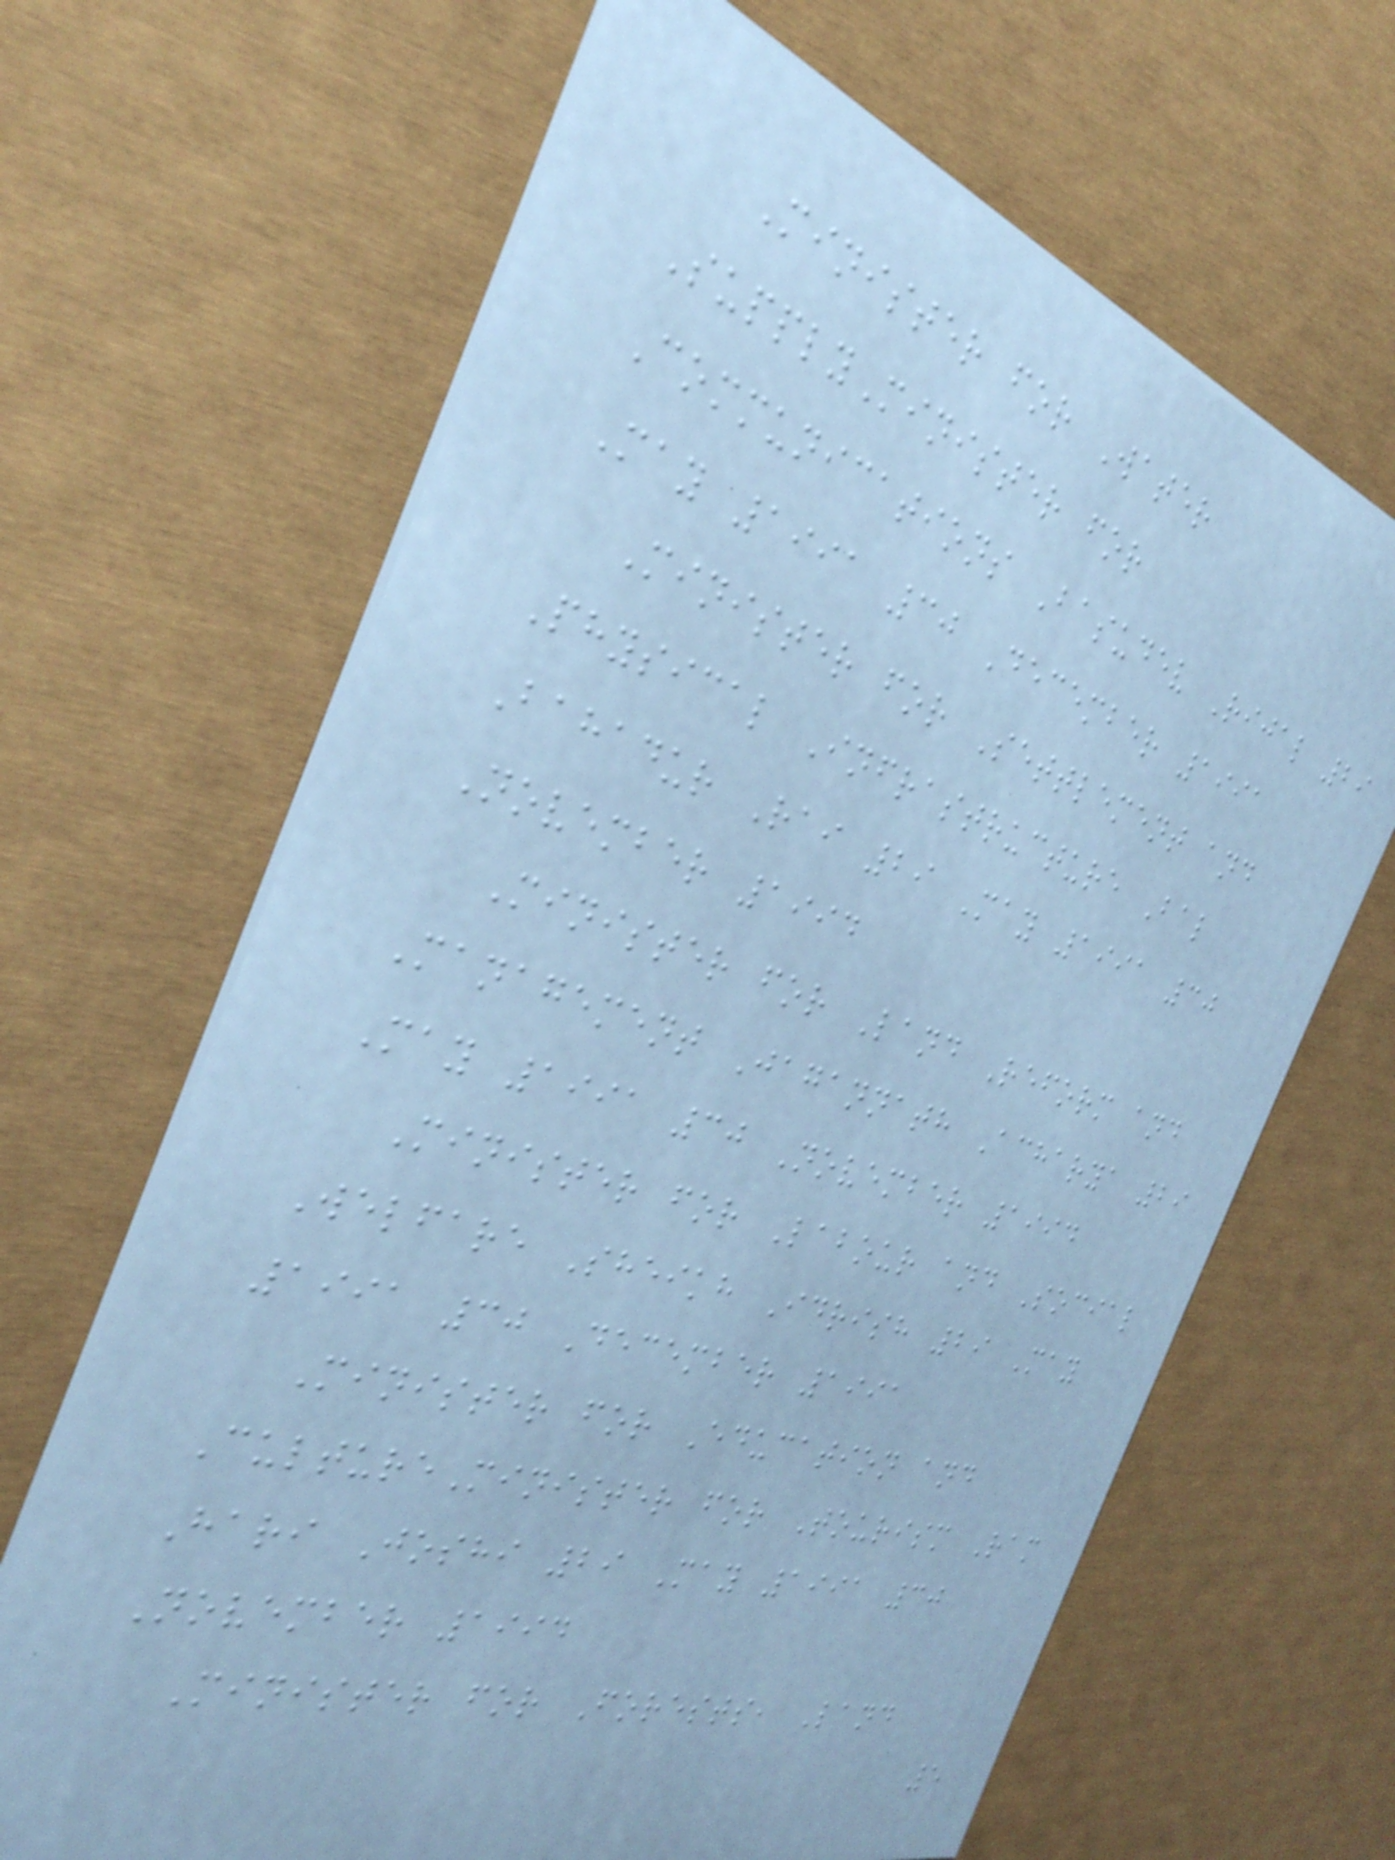Minister for Water
SupplyMinister for
Communications Basudev Rijal 29
May 1991 30 December 1991
Minister for Settlement and
Physical Infrastructure Bal
Bahadur Rai 29 May 1991 30
November 1994
Minister for Land Reform and
Management Jagannath Acharya 29
May 1991 30 November 1994
Minister for Labour and Social
Welfare Sheikh Idrish 29 May
1991 30 December 1991
Minister for Education and
CultureMinister for Tourism Ram
Hari Joshi 29 May 1991 30
November 1994
Minister for Forests, Land
5
